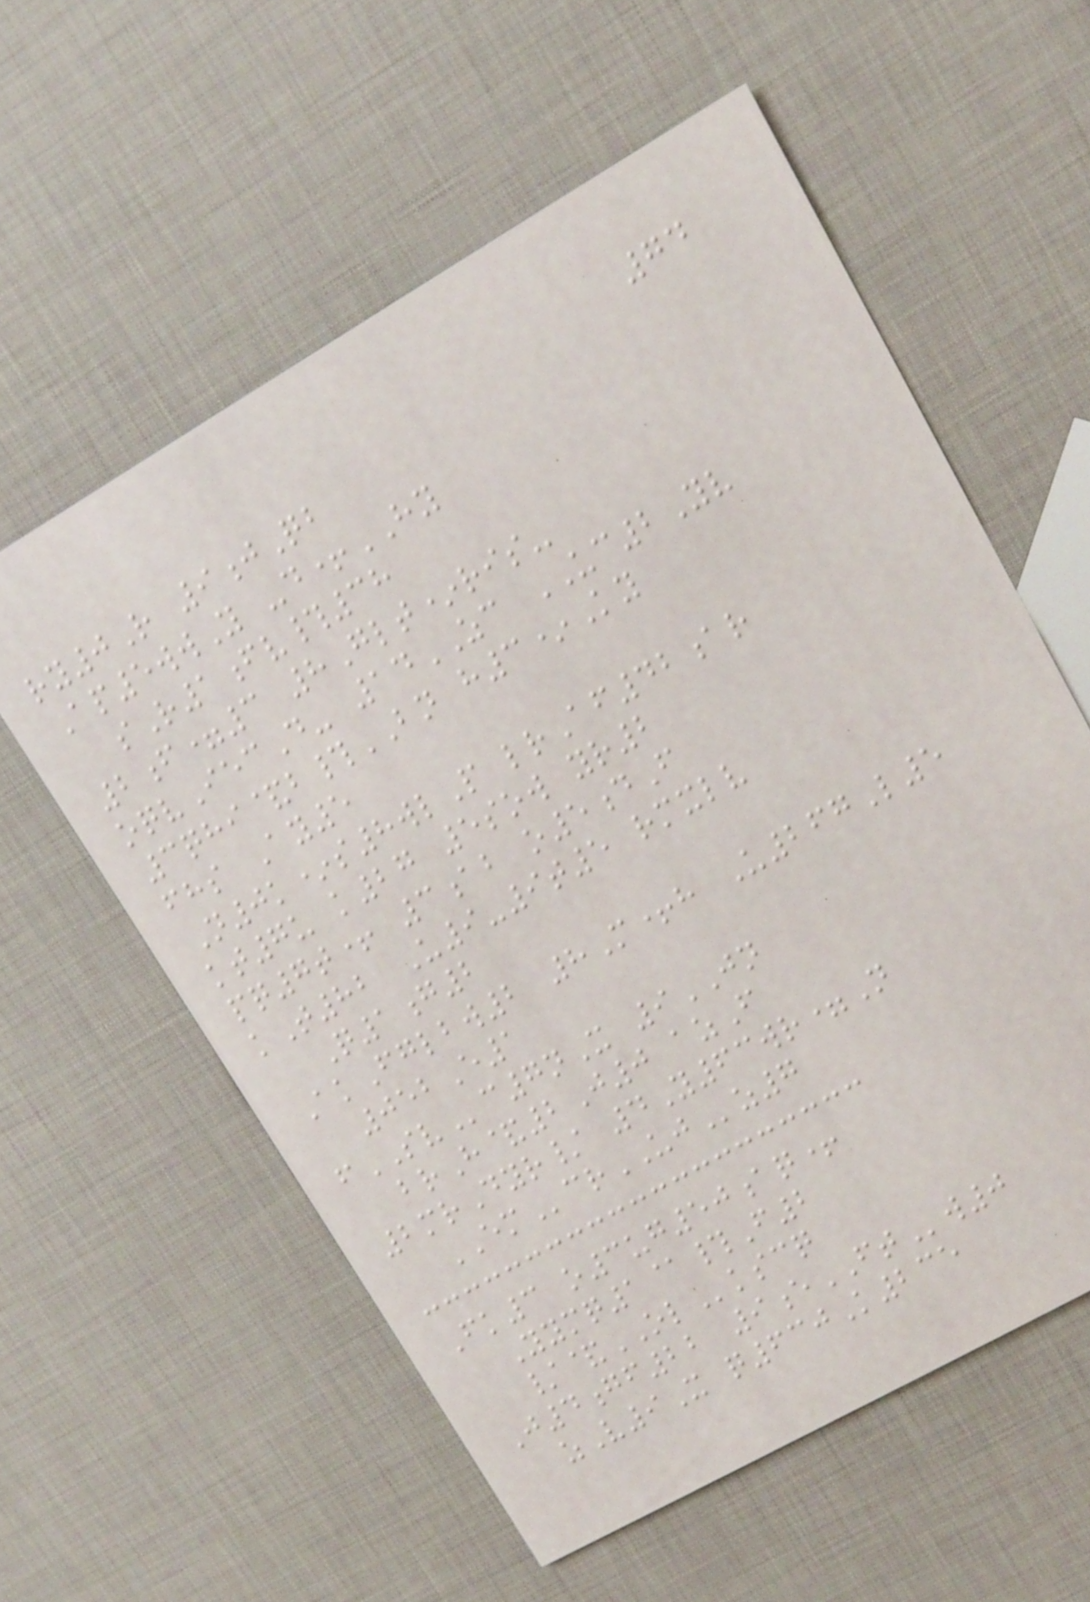74
ry0R 9jQb
Ap5wwY -d+HY
sR1fv#38
2f=3 8Glt*ris-
oqvIecD- 14ZC UC2Yv
3qhi&b#BN h3*Ky
fhs Ay5
N0k*s8wlP lrAf42ar
kt7u k27 5sow yr2
pq7t+ 3ab o5dF
kT82 U9-9t5 rmxlv
Q1g2
AkFglbw2 8M+h U267L5
052E1
fSVc7nX 9JN
brH&2J0 azF
2mrDyr/ 4Y63wr=N
EMcrUJz7
Fk3 o3ug50aq+
Yymq1@#F2
/&OLkscq
J4gf22 9eFTw0
zV9X q630K235
